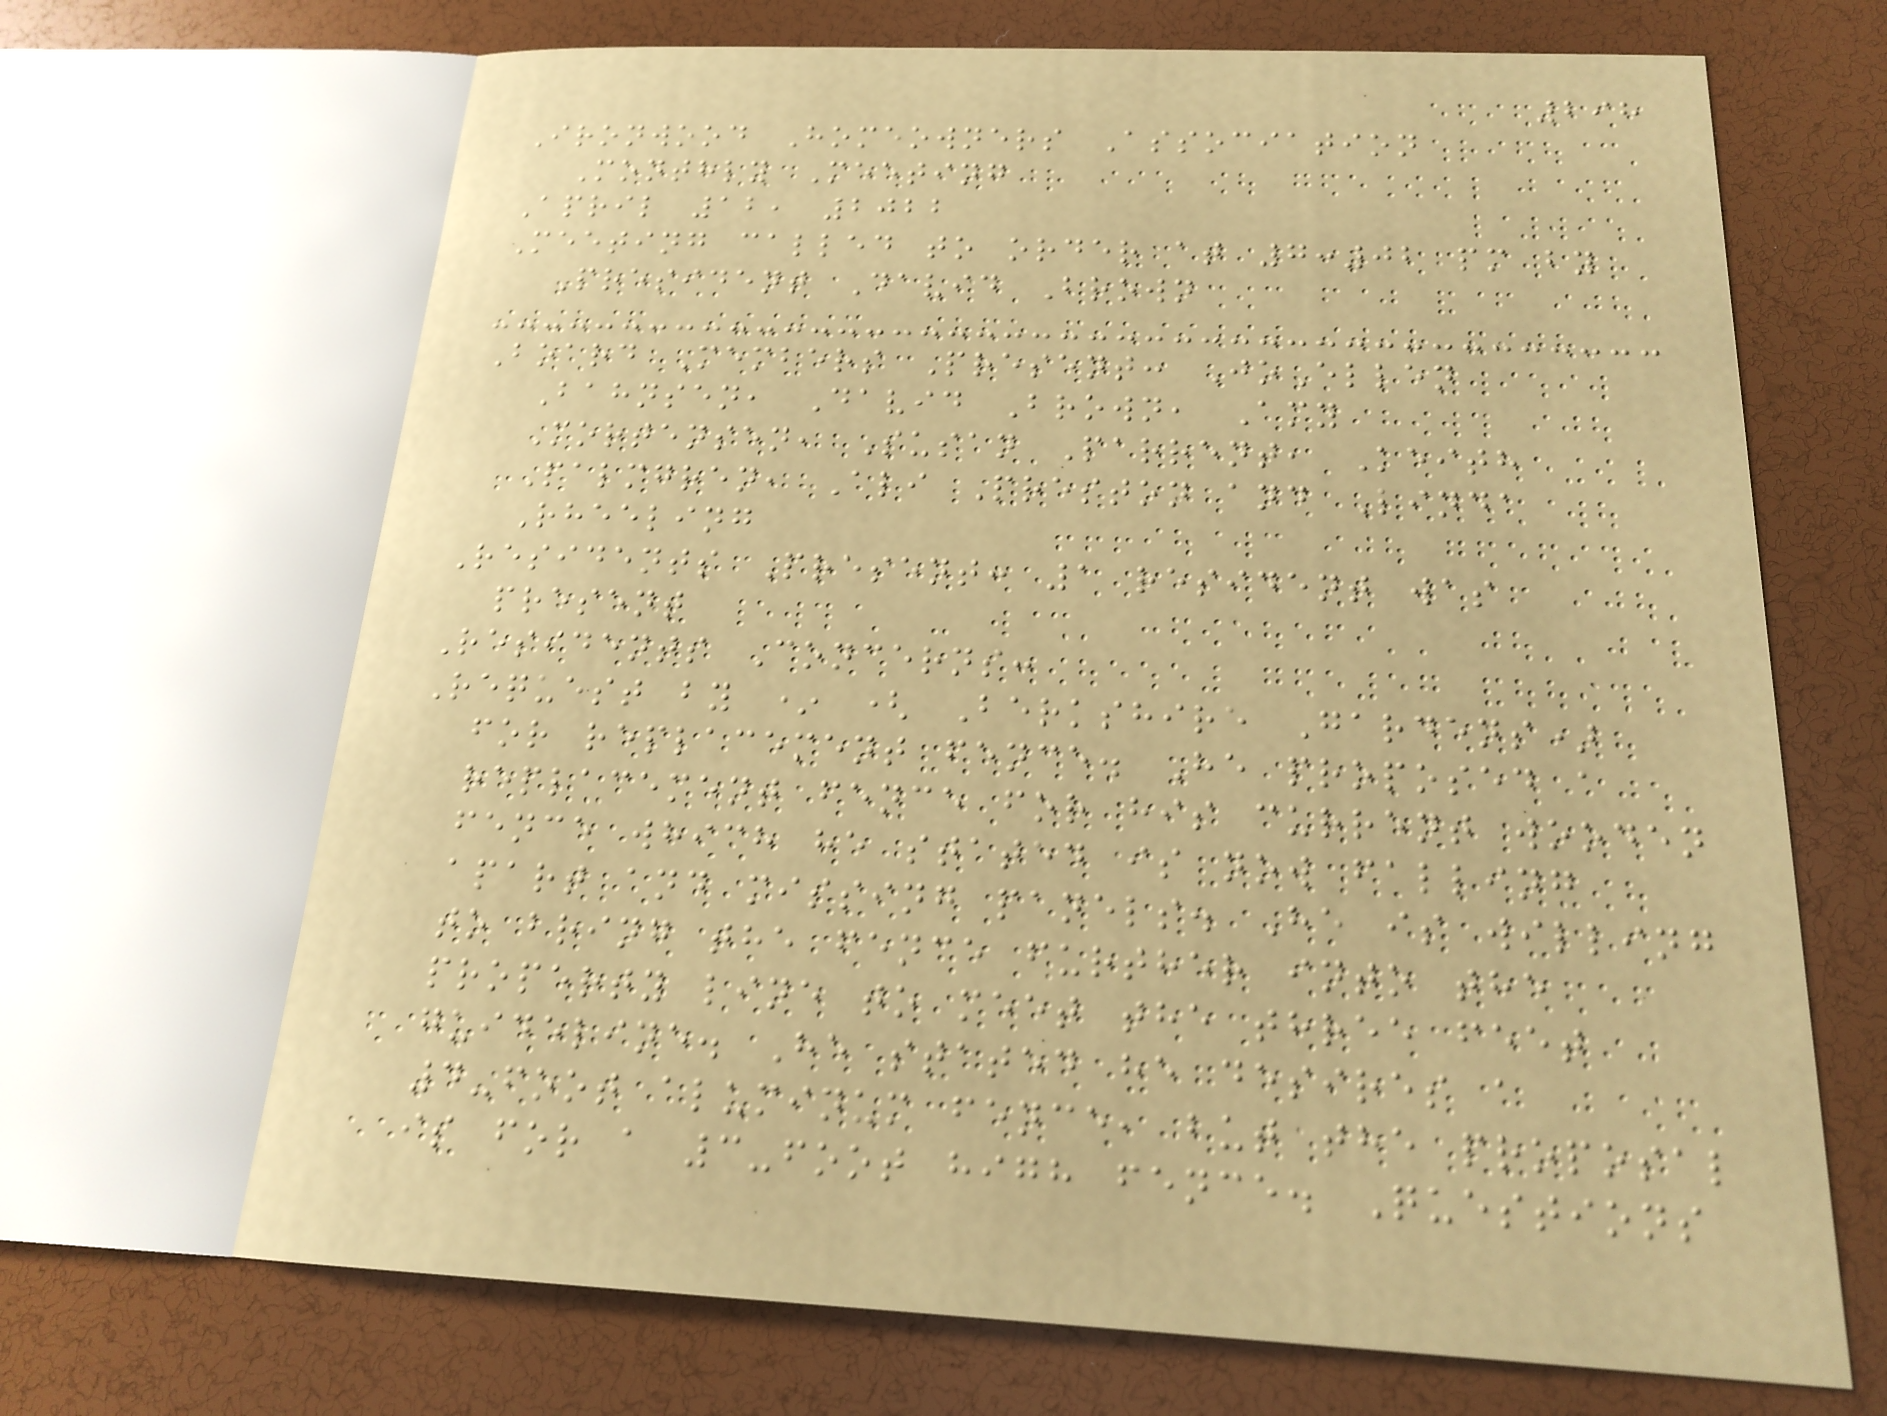298
Ironwood Homeowners Association
Monthly Meeting
April 12, 2022
Meeting called to order at 7:02 pm by
President David Brown
Board Members Present: JoEllen
Bahnsen, David Brown, Amy
Mortensen, Susan Parrent, Keith
Palmgren, Ali Preston and Linda
Rheeling
Residents Present: 1 resident was
present
Residents Concerns:
Request by * ( Berkshire Gardens)
for replacement fence. He proposed a
replacement fence for his current wooden
fence which he stated is now falling
apart and missing panels. He is willing
to bring the fence further into the
property line to meet the three feet
guideline. He stated he desires a
4-foot aluminum fence, but the proposal
is for a 3-foot high fence. Questions
